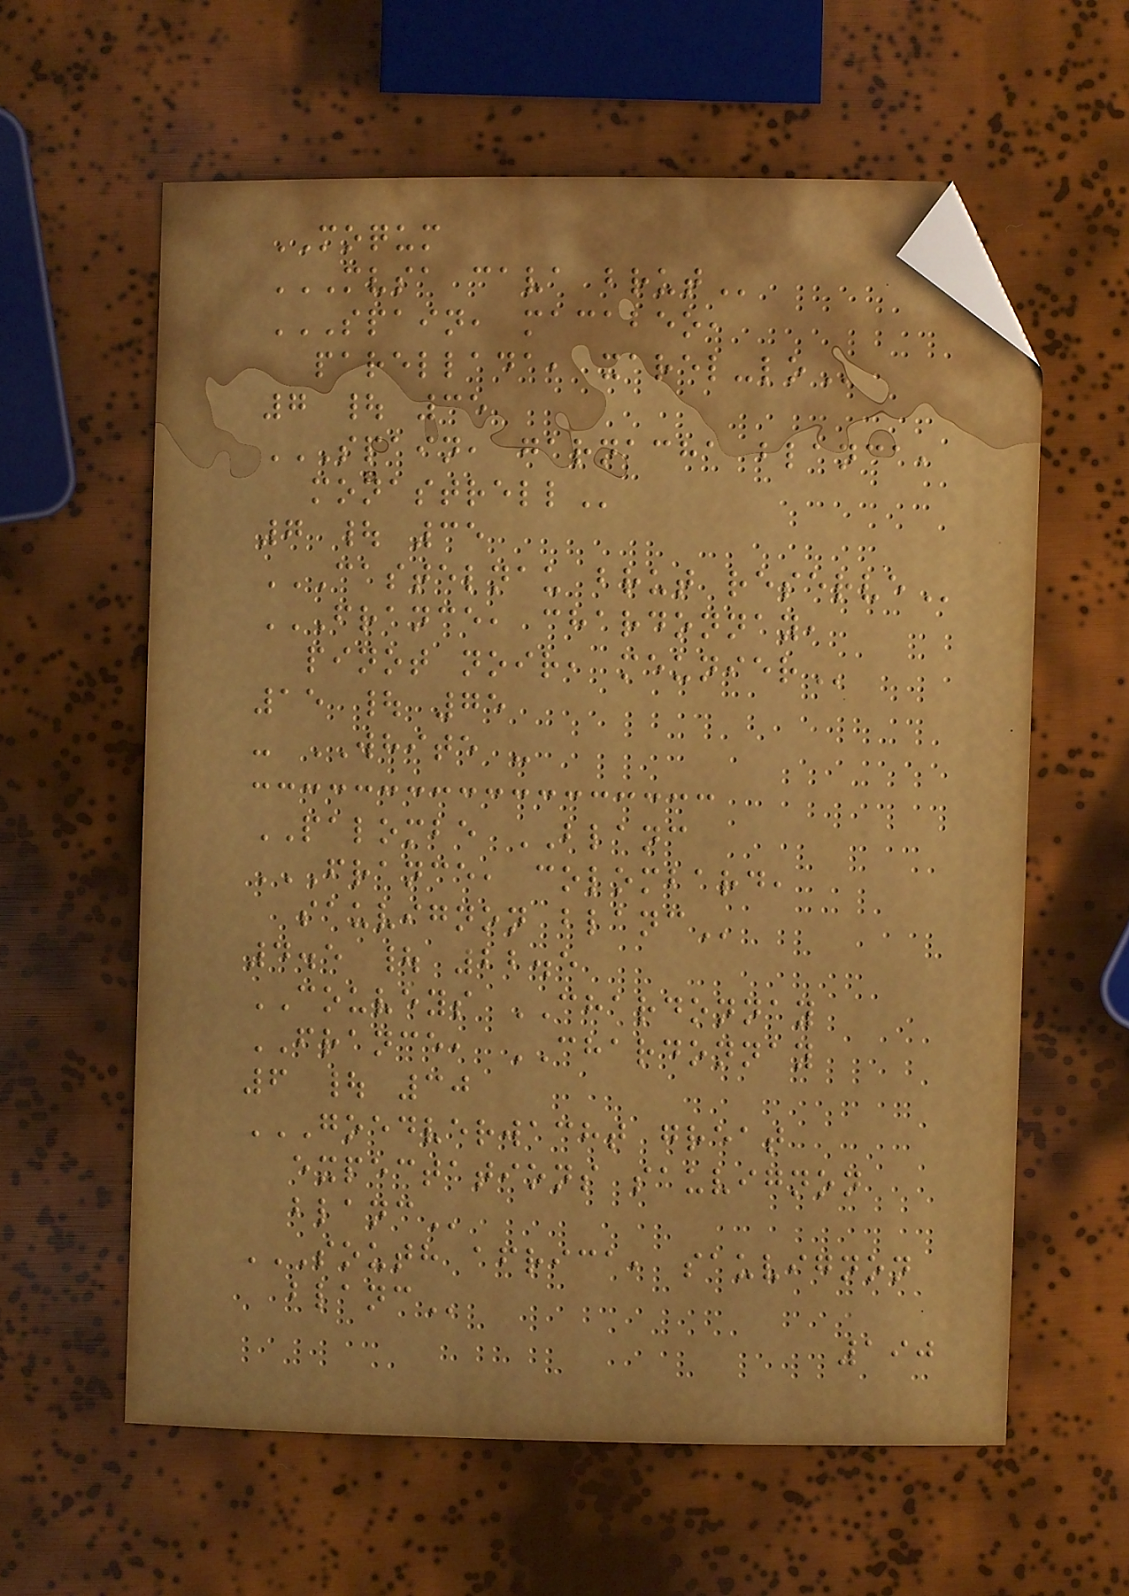MOQUM
MVSA CAVA BRUT
SPAIN, MACABEO,
PARELLADA, XAREL-LO
7 | 35
SPAIN, GARNACHA BLANCA,
MONASTRELL
7 | 35
CASTELNAU BRUT RESERVE
FRANCE, CHARDONNAY,
PINOT NOIR, MEUNIER
15 | 75
- WHITE -
PALOMBE BLANC
FRANCE, COLOMBARD,
SAUVIGNON BLANC
4.5 | 22.5
COUVEYS CHARDONNAY
FRANCE, CHARDONNAY
6 | 30
GOEDVERWACHT GREAT
EXPECTATIONS SAUVIGNON
BLANC
SOUTH AFRICA, SAUVIGNON
BLANC
190
